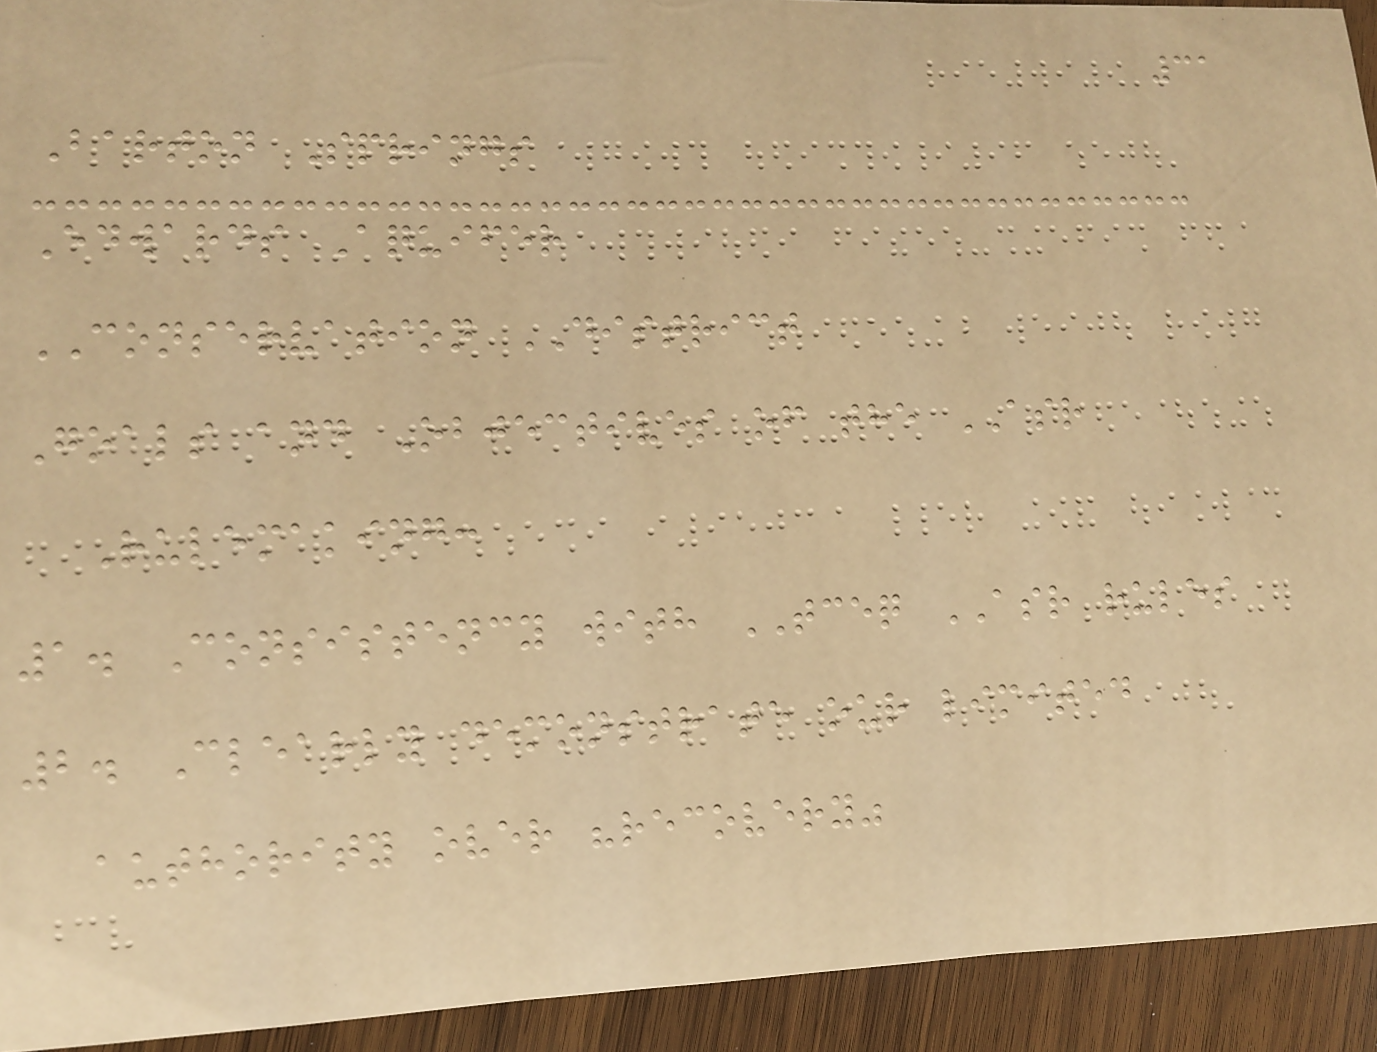31
Barton Springs
Edwards Aquifer
CONSERVATION DISTRICT
Goals and Objectives of the ASR
Rulemaking:
1. Consistency with TCEQ ASR rules
2. Clearly demonstrate our limited
authority over "recovery"
